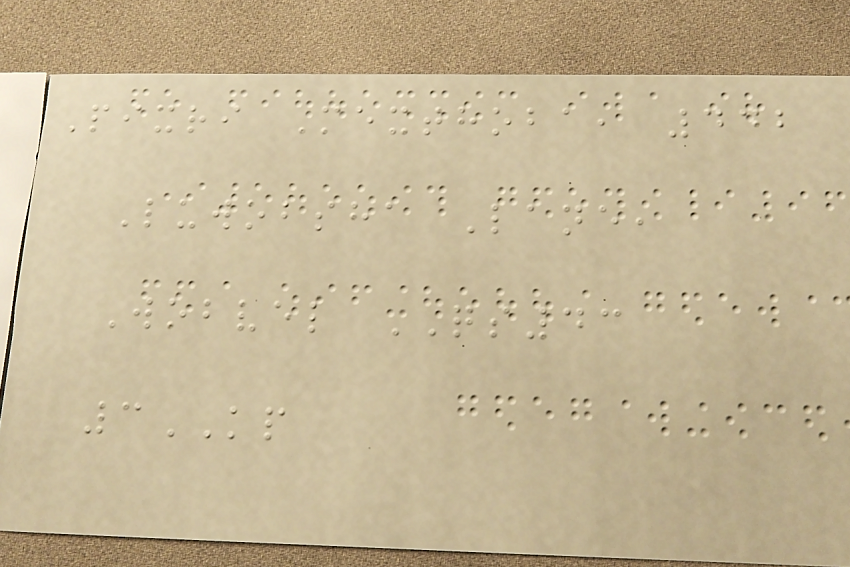Pixri Mexthoba, 442
Luwobsha Lane,
Wobvel QS43
3KP
